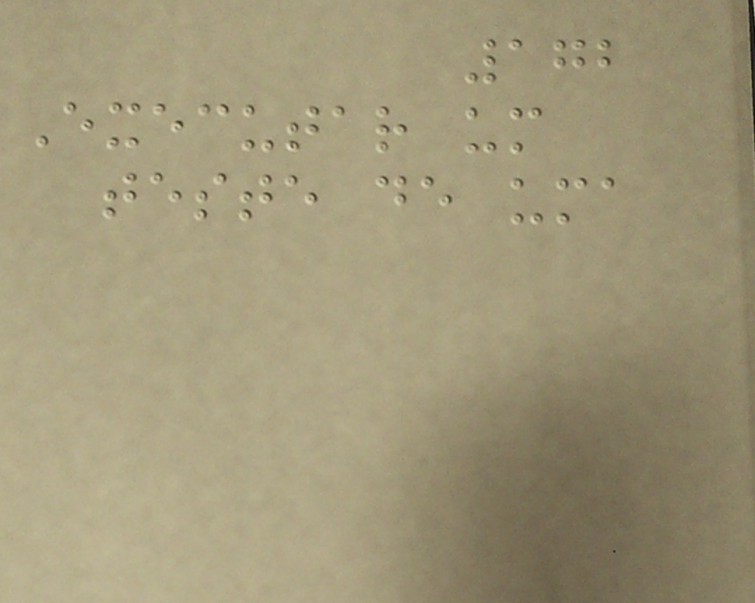172
Executar um
teste de uma
